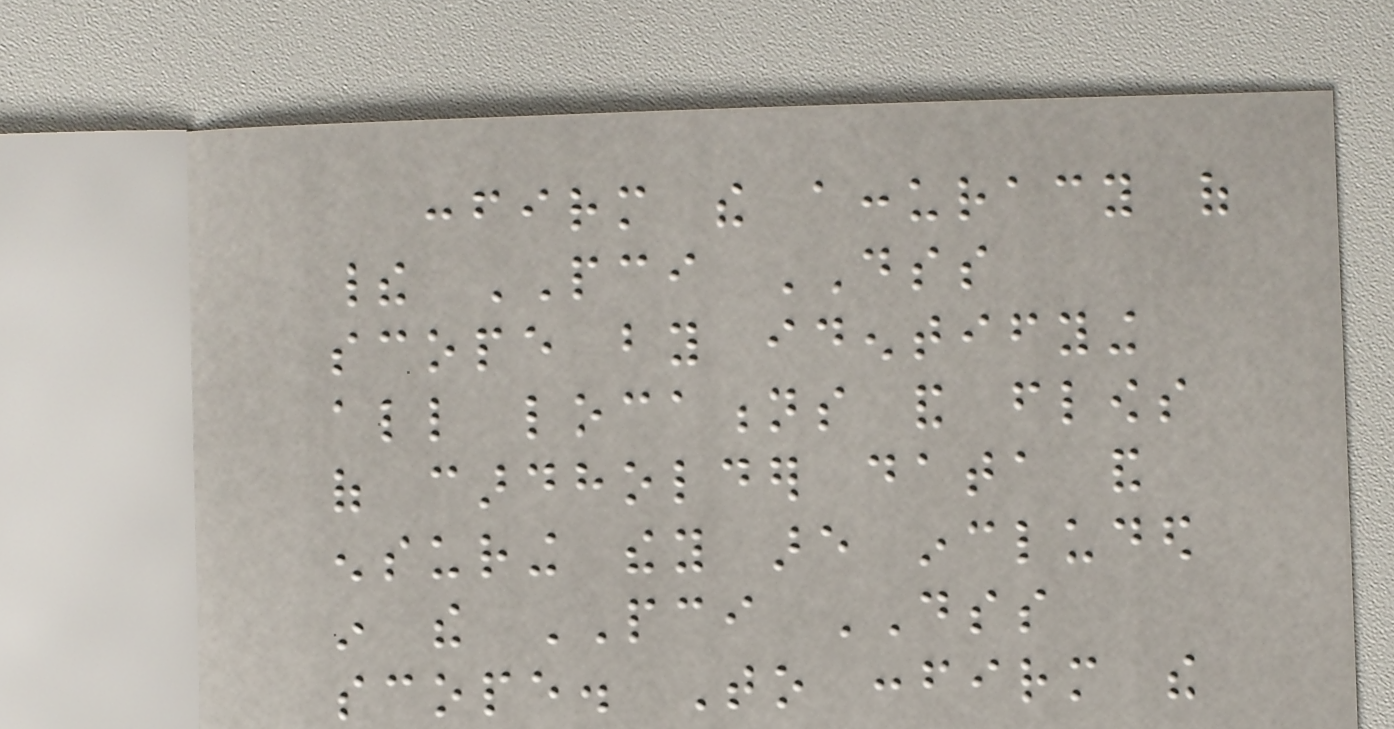confirm the accuracy of
their PCI DSS
scope by identifying
all locations and flows
of cardholder data and
ensuring they are included
in the PCI DSS
scope. To confirm the
